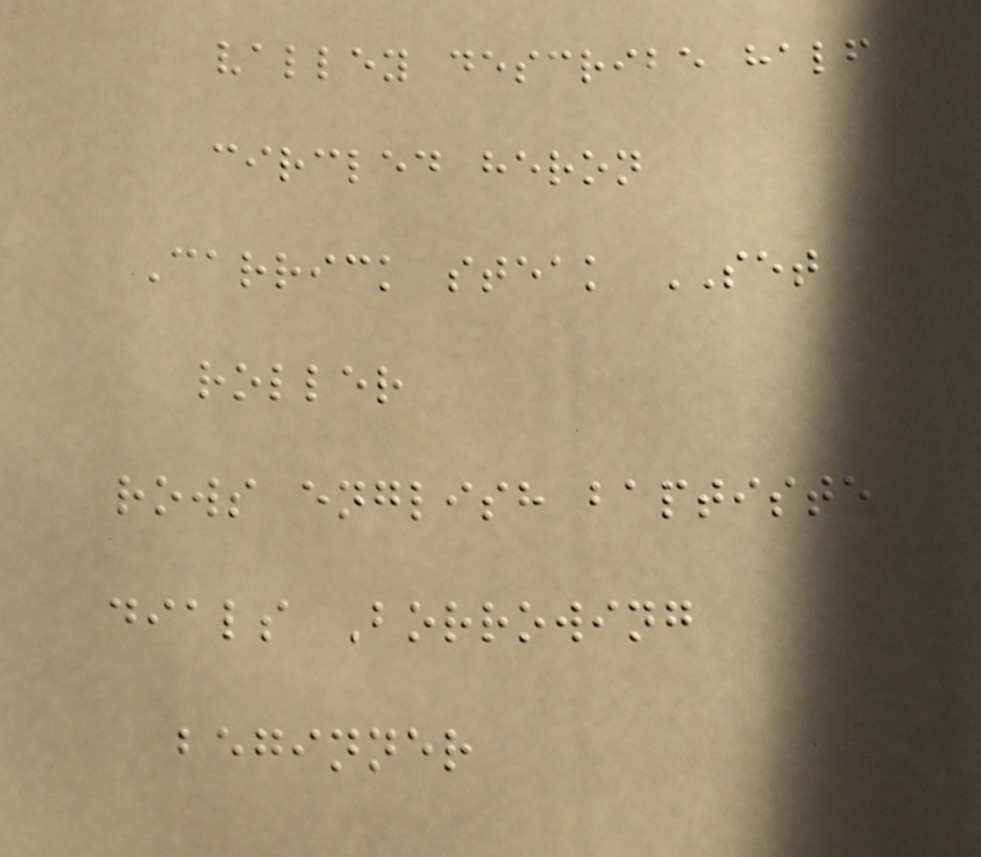valley describe half
circled heron
Carrick steak SET
roller
rows english baptiste
dials Borrowing
beginner
